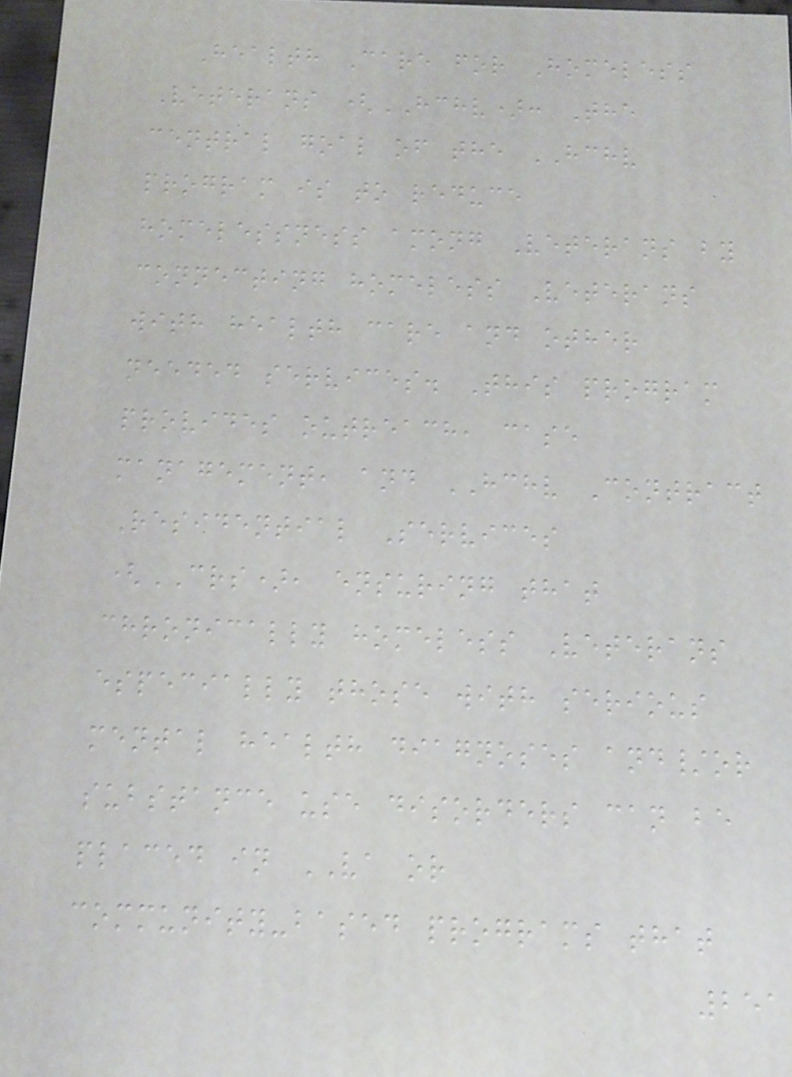Health Care for Homeless
Veterans (HCHV): The
central goal of the HCHV
program is to reduce
homelessness among Veterans by
connecting homeless Veterans
with health care and other
needed services. This program
provides outreach, case
management, and HCHV Contract
Residential Services
(CRS), ensuring that
chronically homeless Veterans
especially those with serious
mental health diagnoses and/or
substance use disorders can be
placed in VA or
community-based programs that
251
